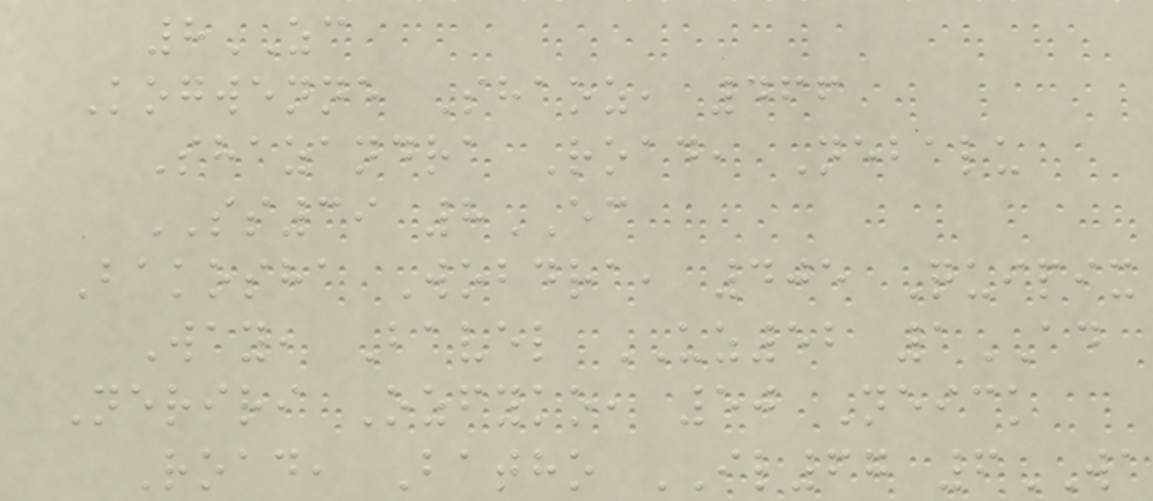8ZC
Kogwenne Shaoz, 466
Shazandra Road, Nebalu
SS39 8EC
Bakosha Wobdra, 405 Quipix
Way, Bavel UZ52 1AD
Neriri Ozfyko, 50 Neick
Road, Batho IL67 6WA
